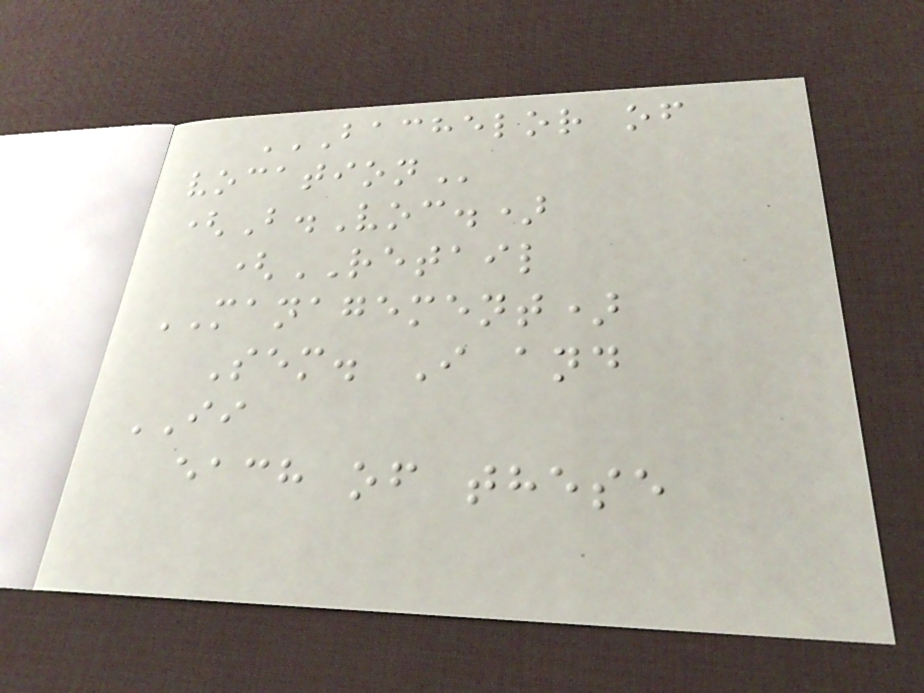BACHELOR OF
VOCATION
(B.Voc.)
(RETAIL
MANAGEMENT)
Sem. I and
II
each of these
